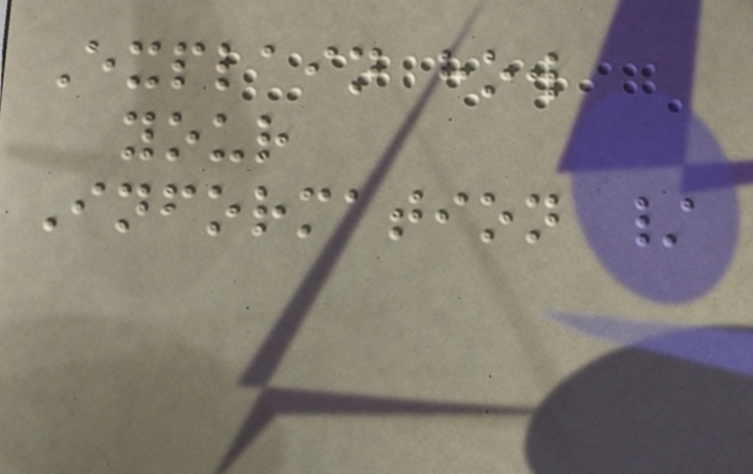Explain how
your
Information /
